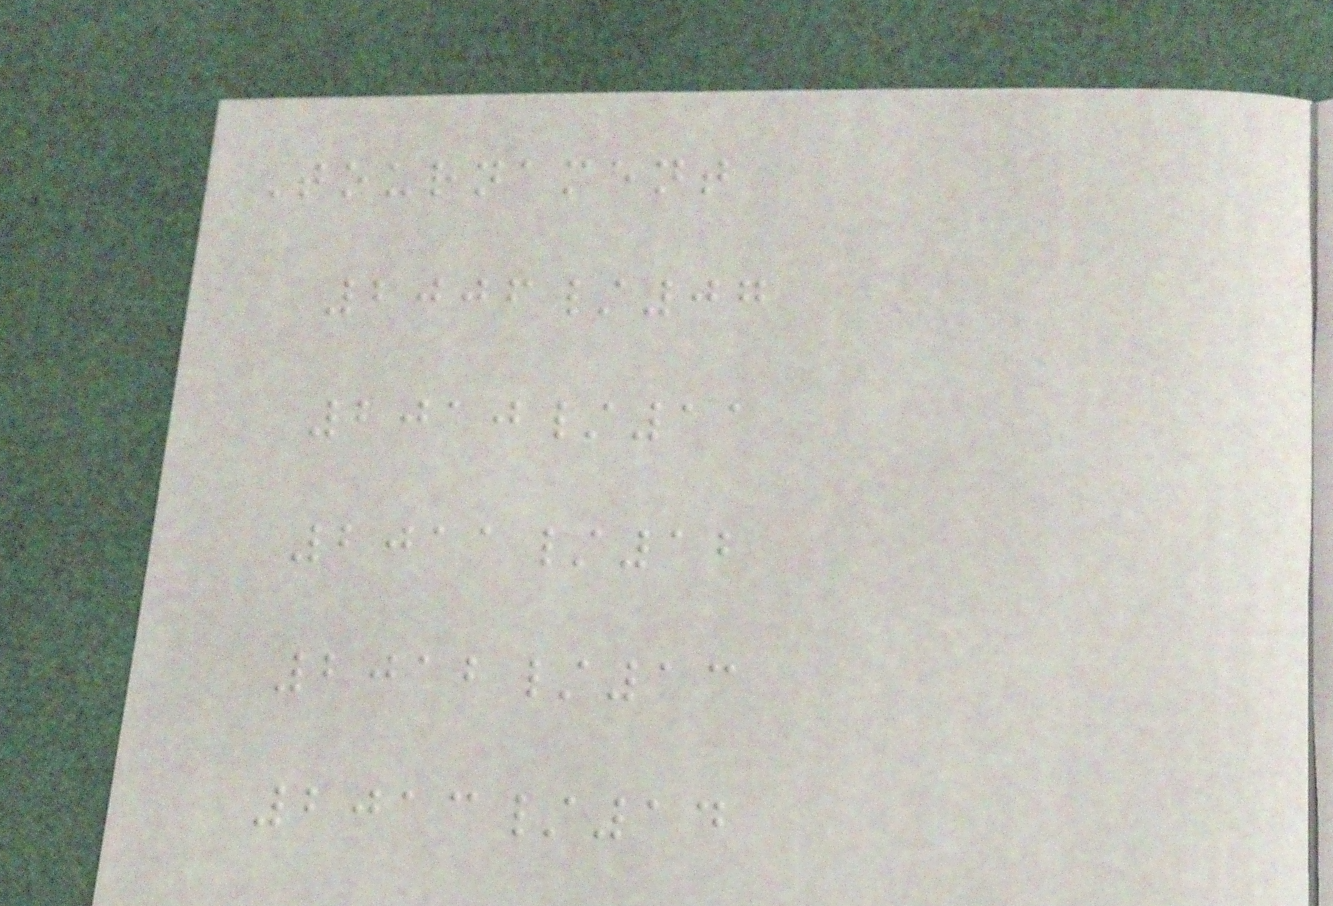Tournament
2006/07
2010/11
2011/12
2012/13
2013/14
